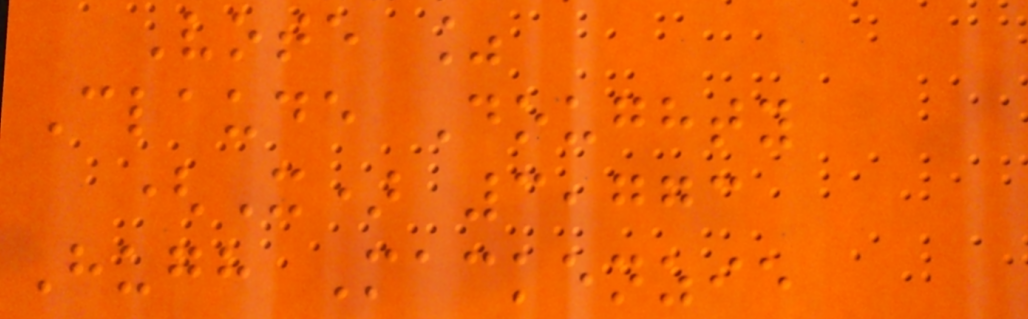Vote %
Claude Doughty
(X) 3,773
Hugh Mackenzie
